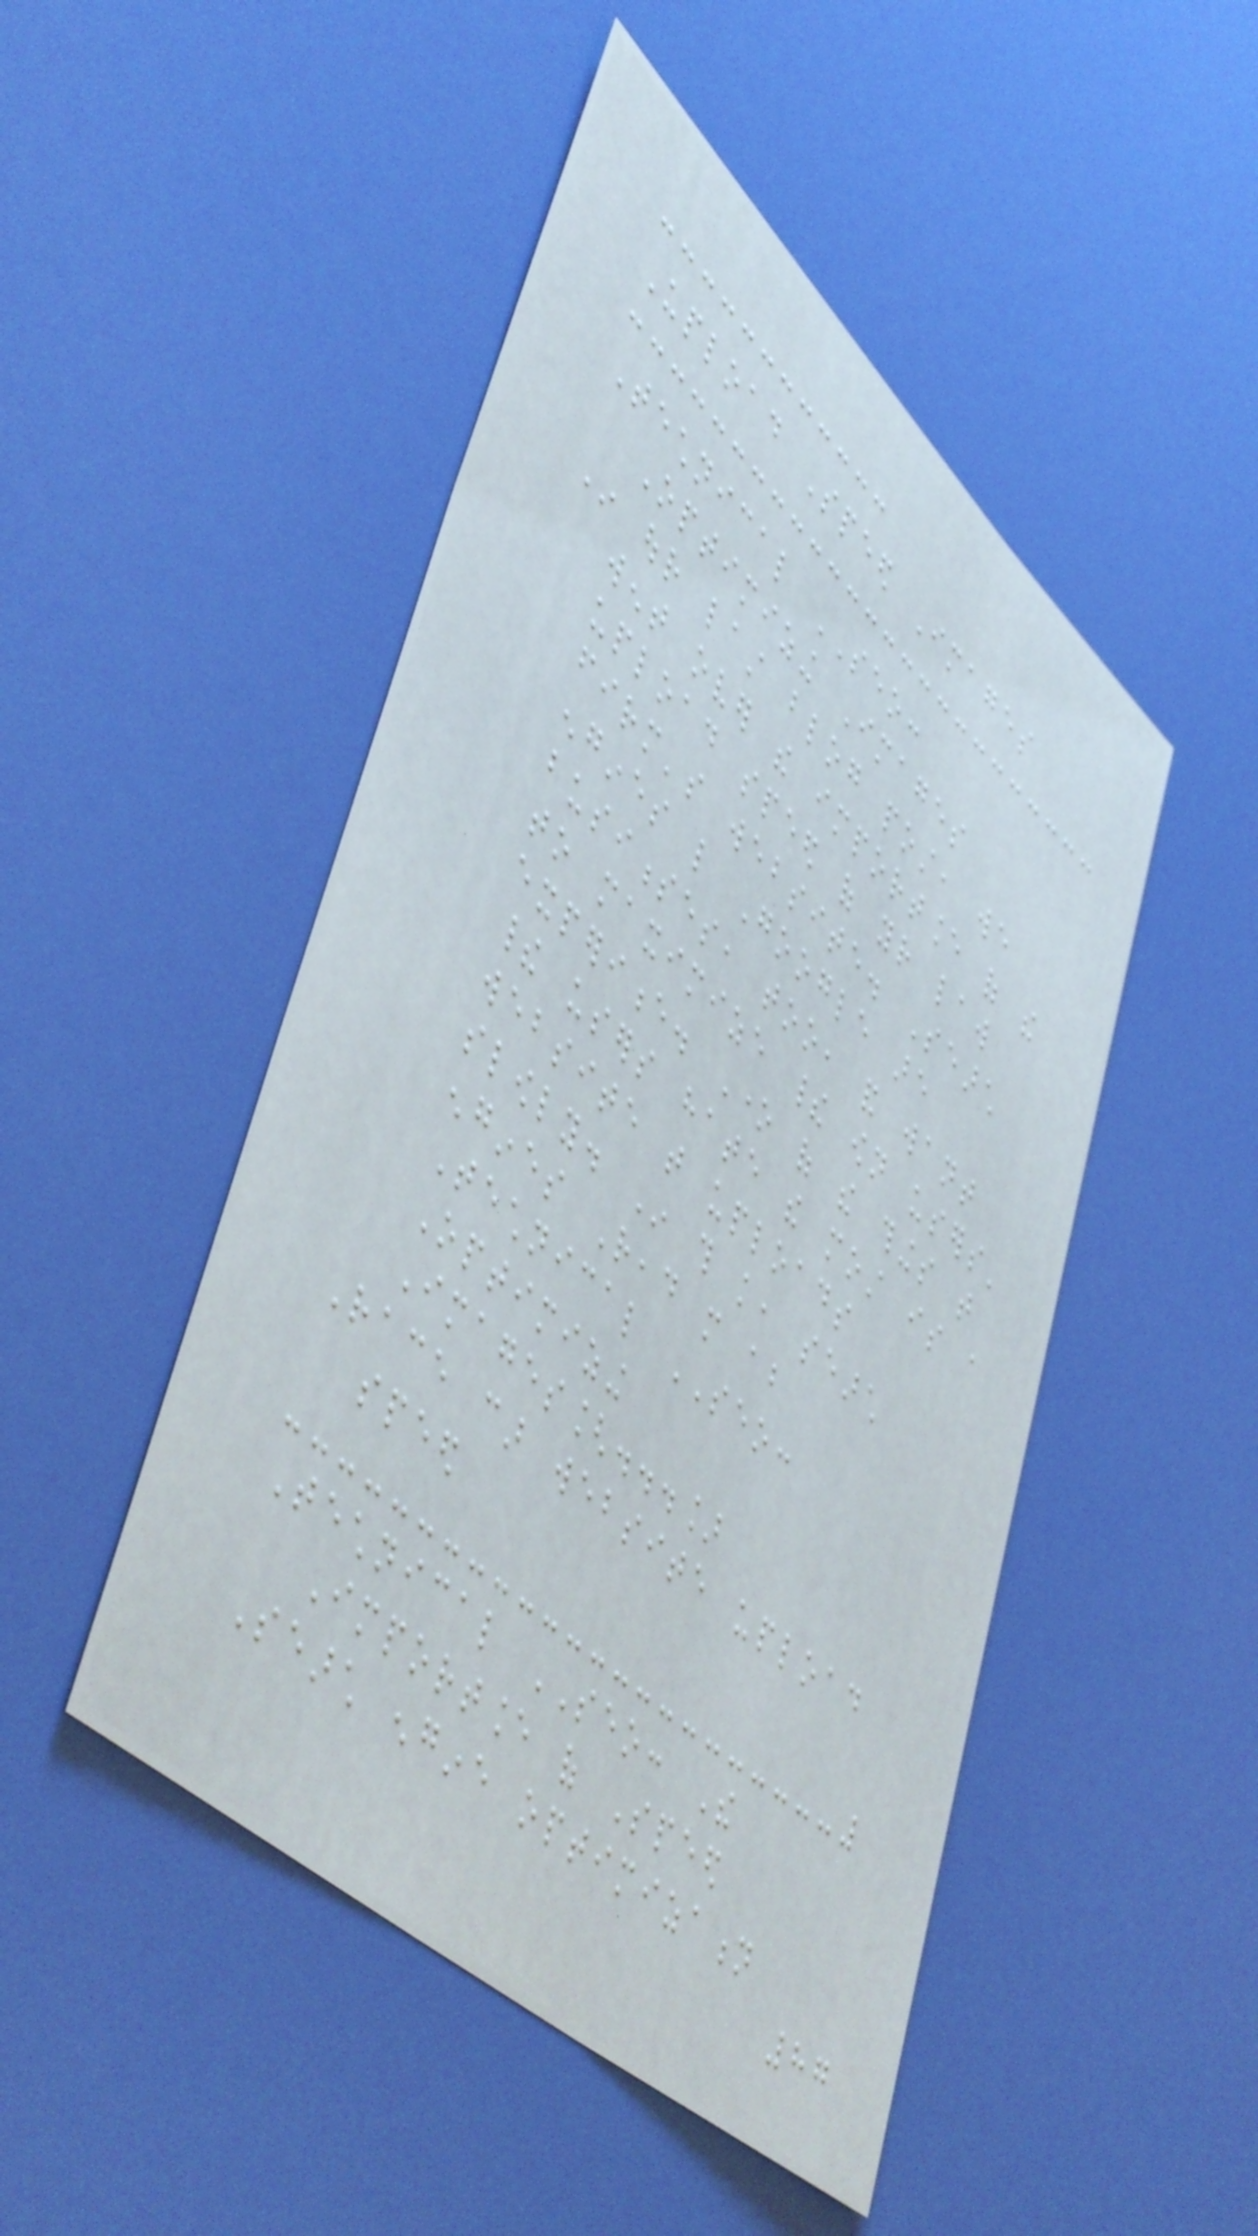Upload Speed Images
Technical SEO:
Optimizing Images
In our last blog post, we
went over the importance of the
upload speed of your law
firm's website. Search
engines like Google are
businesses, too, and want
to maximize their own users'
experience. One of the things that
their users hate the most is a
website that uploads
slowly. In this knowledge, search
engines Read more about
Technical SEO:
Optimizing
Images[...]
Race car website upload
speed
Technical SEO: The
Importance of Speed
Search engine optimization
87
